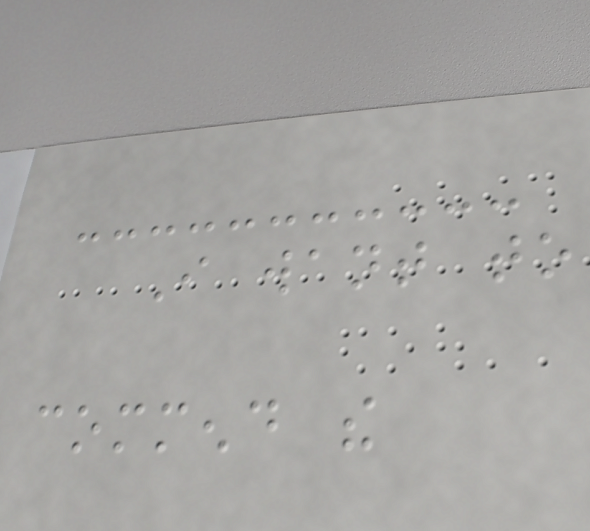I want to
commend the
